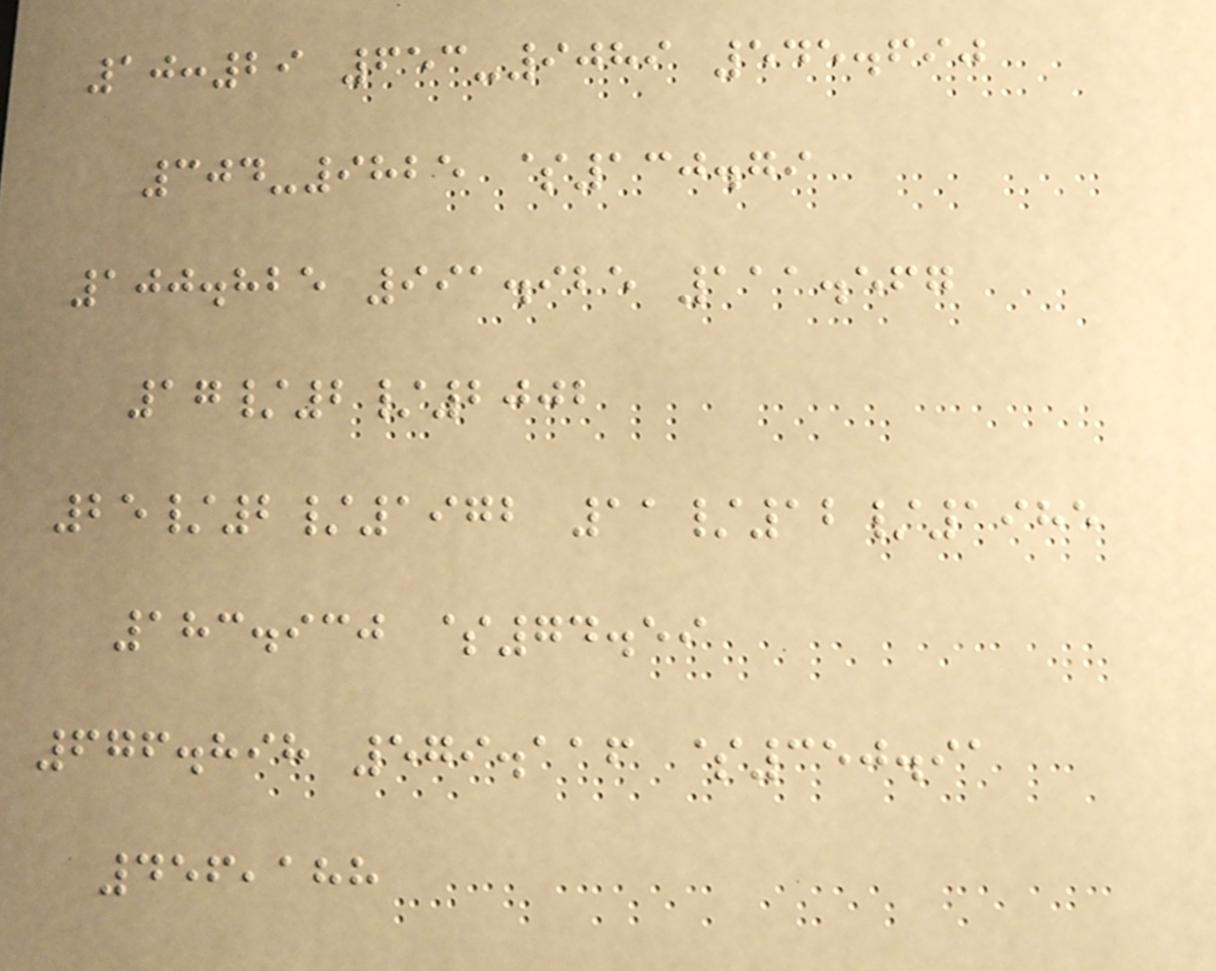10:29 653-9089 545.690
304-9825 $130.79
100.825 991.925 111.567
17/2/2002
25/2/1972 11/12/1985
183.930 $74.59
676.898 579.116 $350.91
456,188
